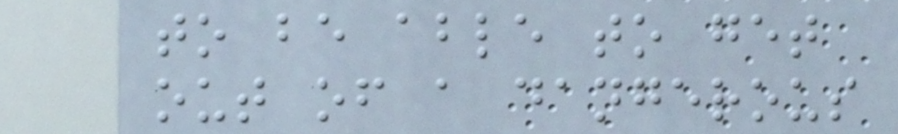to be able to get
out of a dangerous
